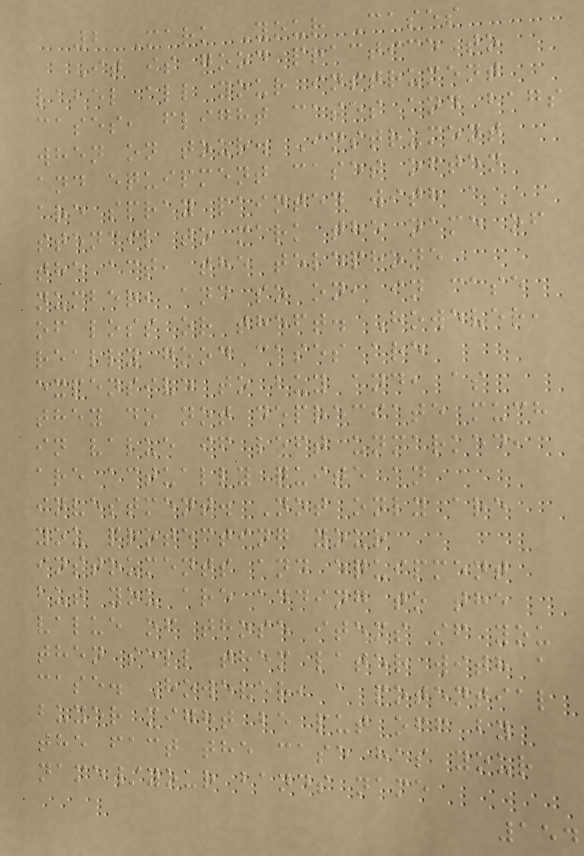2 Mark Your Cases
It is good practice to
label all your instrument
cases, flight cases and bags
when on tour. Instrument
and equipment cases often
are spray painted with a
stencil to mark the name of
the act, the telephone
number, and so on, in case
of loss or theft. However,
really good cases are
expensive to buy and, as
they do not depreciate much
in value if left unmarked,
are actually quite an
investment. Not only are
you protecting your
instruments and equipment
but you are adding to the
value of those items if you
then sell them later with a
case. However, a potential
buyer might be put off by
the fact the case has your
name/your bands name
154
